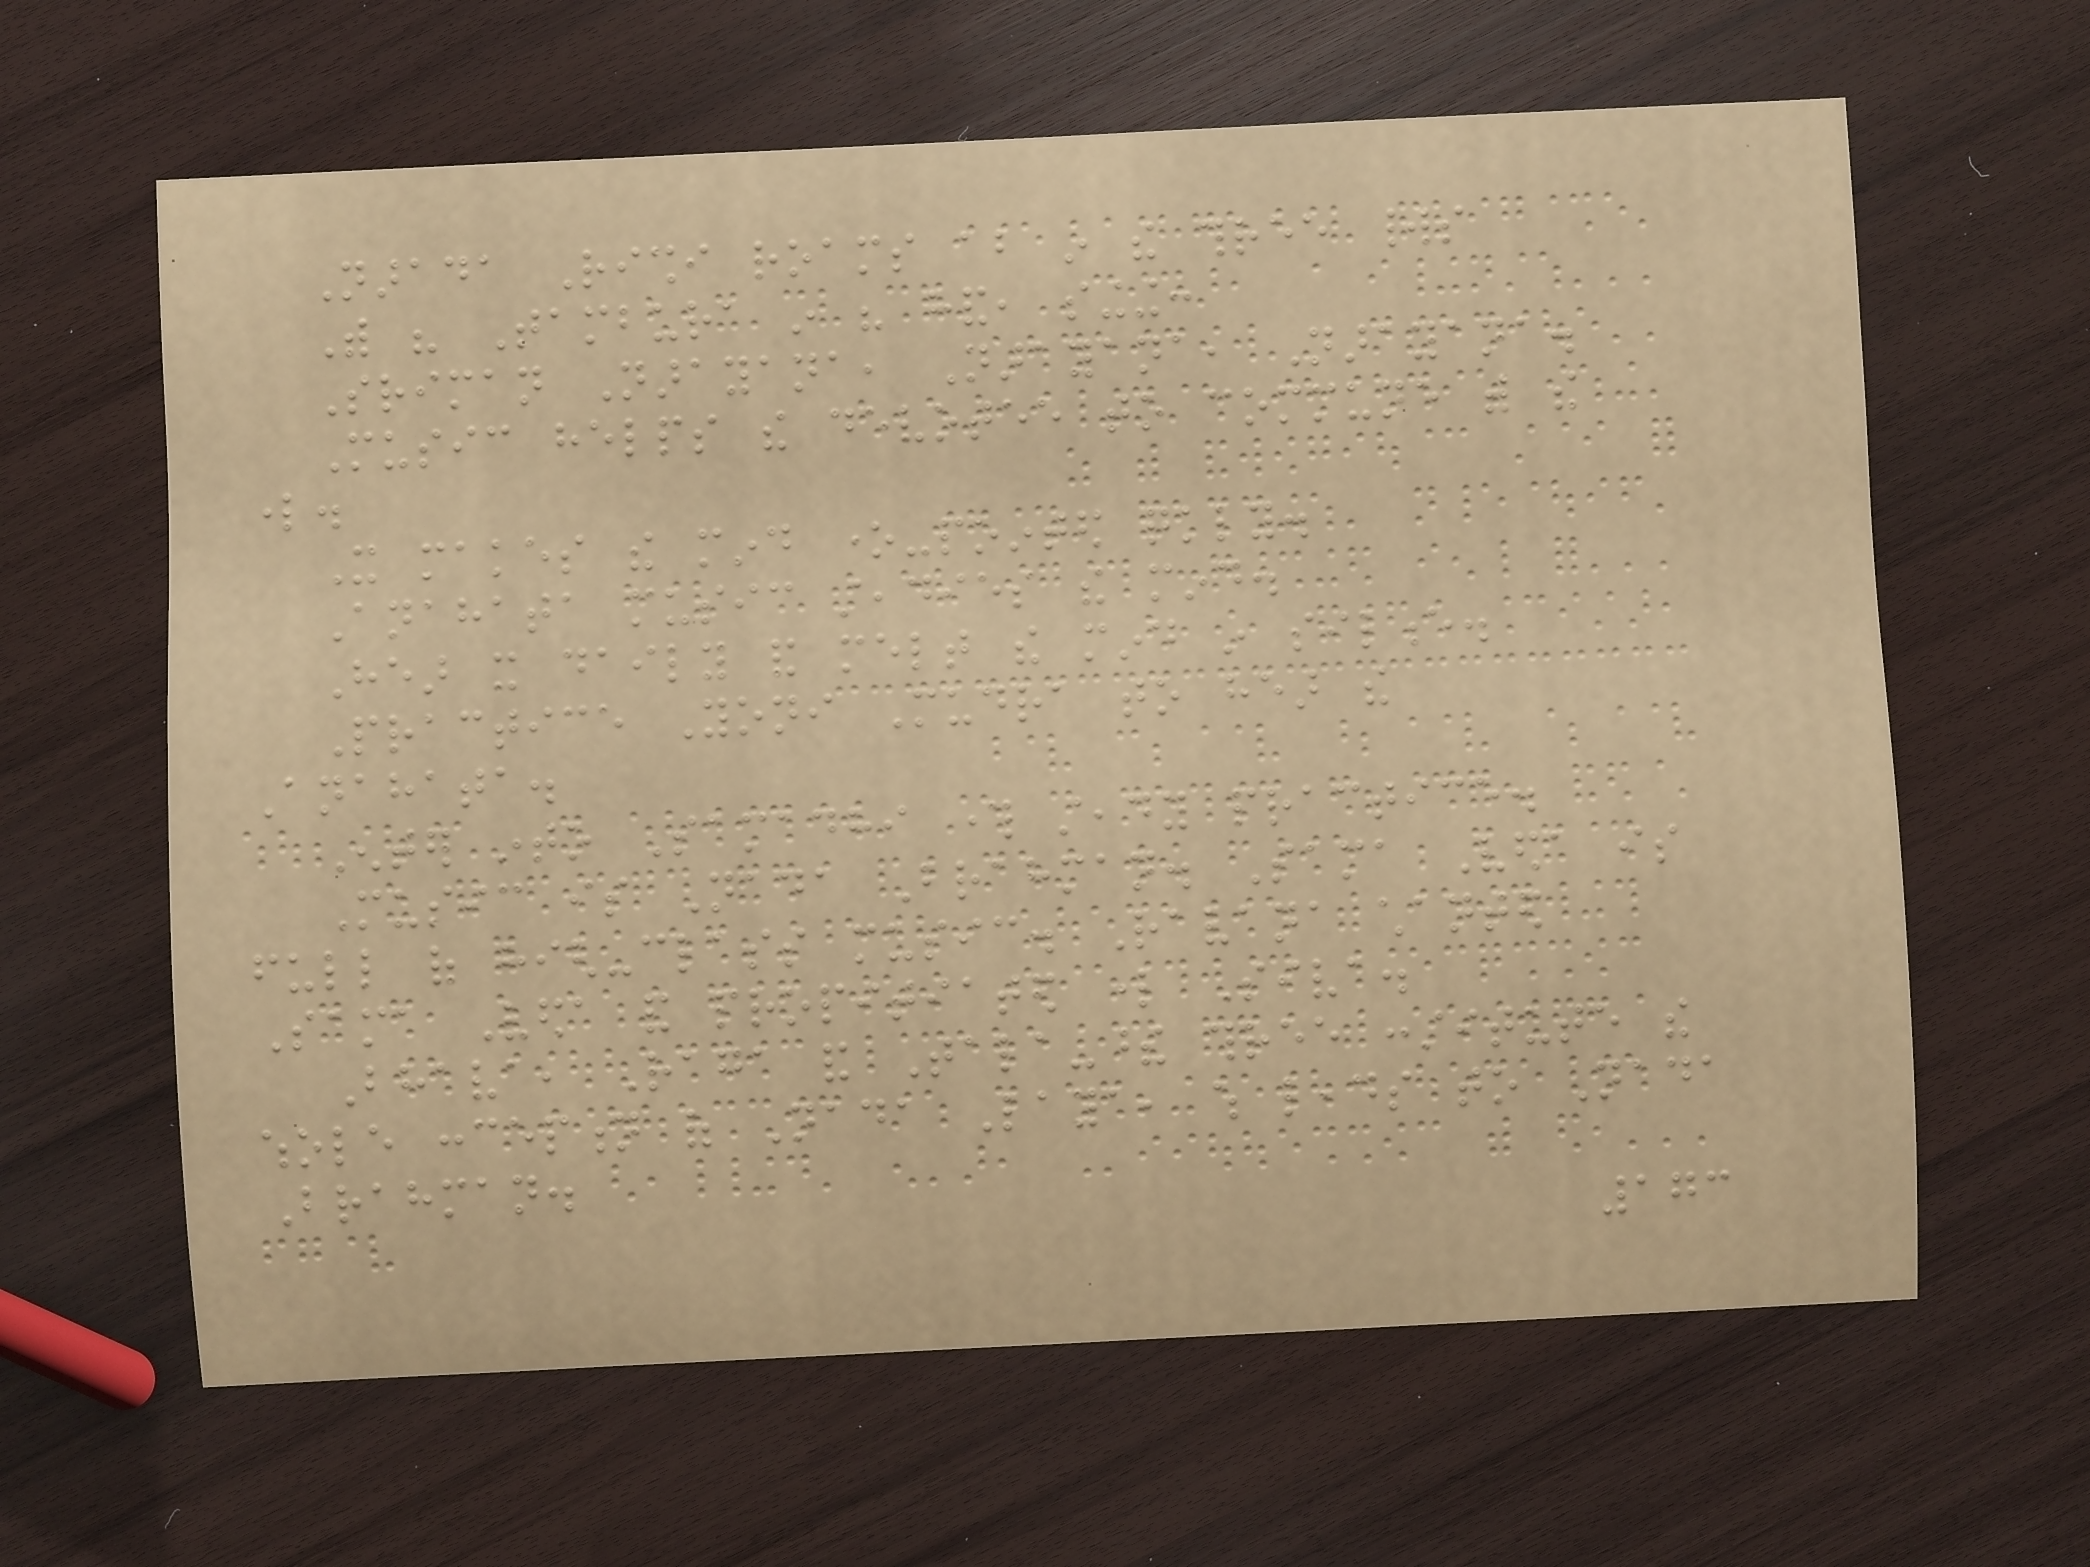Narada Rishi roams about in the three worlds
With his Tambura in his hand, singing:
Sriman Narayana, Narayana, Narayana.
Music helps the devotee to commune with the
lord.
It makes the mind one-pointed quickly.
Anahata music steadies the mind.
Hear it daily and melt the mind in silence.
Practice Yoni Mudra to hear the
Anahata.
Enter into Samadhi through steady practice.
Music is Nada Brahman. Sama Veda is
full of high-class music. Ravana chanted
Sama Veda and propitiated lord Siva.
Bhava, Raga and Tala-these three constitute the
whole conception of Nada Laya, which leads to Nada
Brahman.
173
